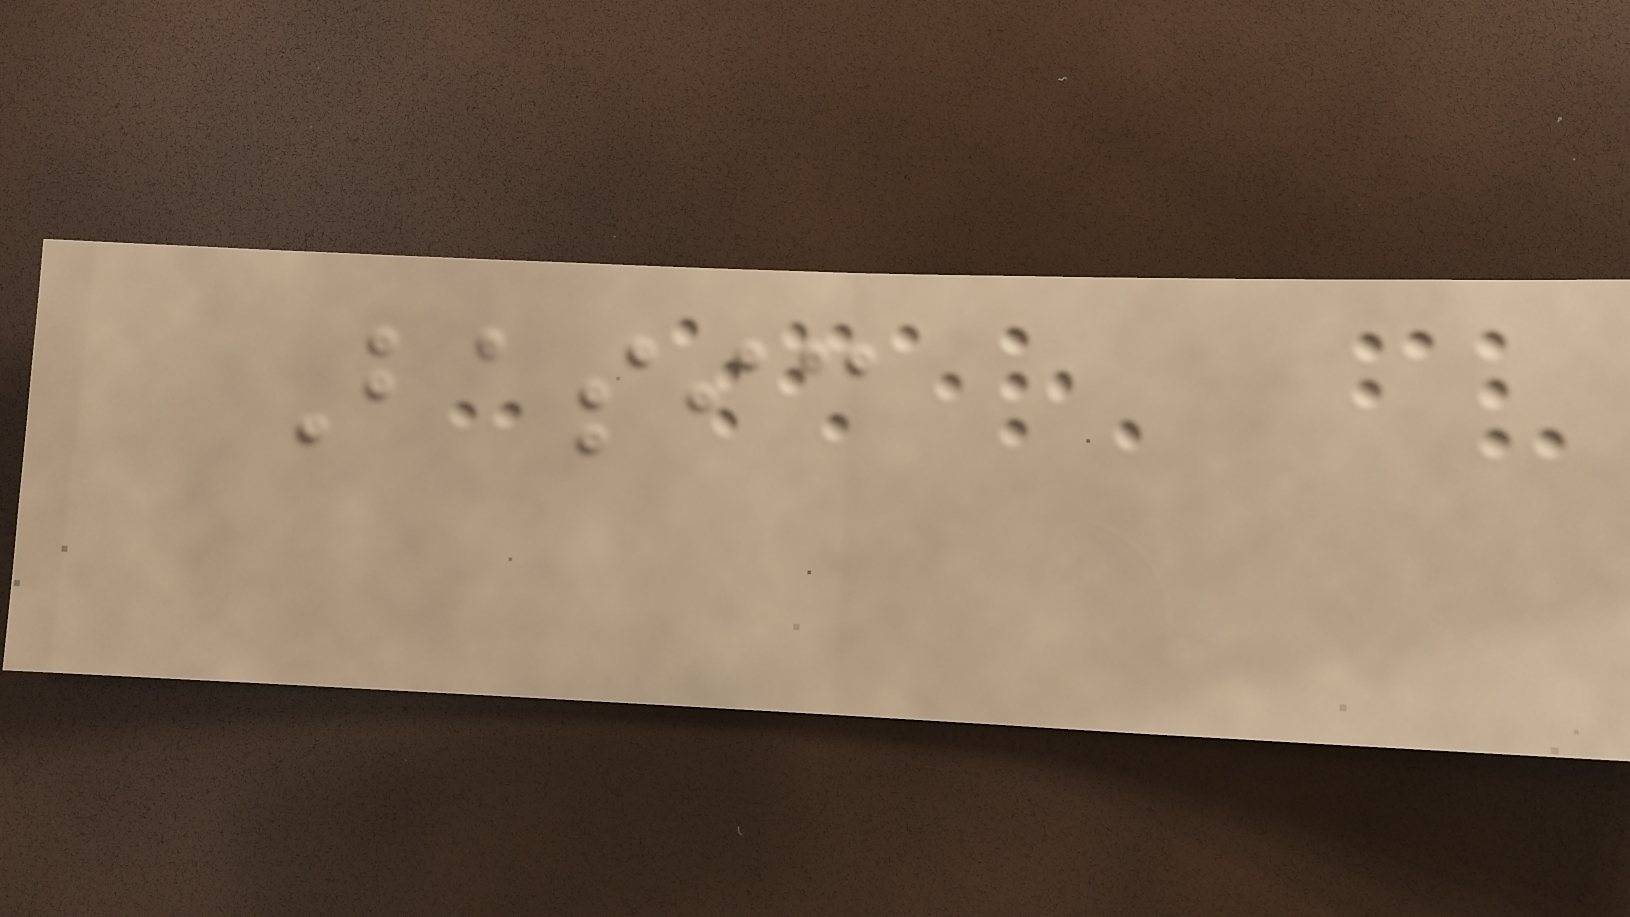Basic
